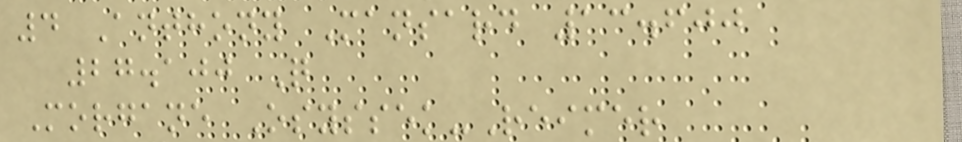4 Anthony Mansard 13.600
27.100 Q
Morgane Osyssek-Reimer
